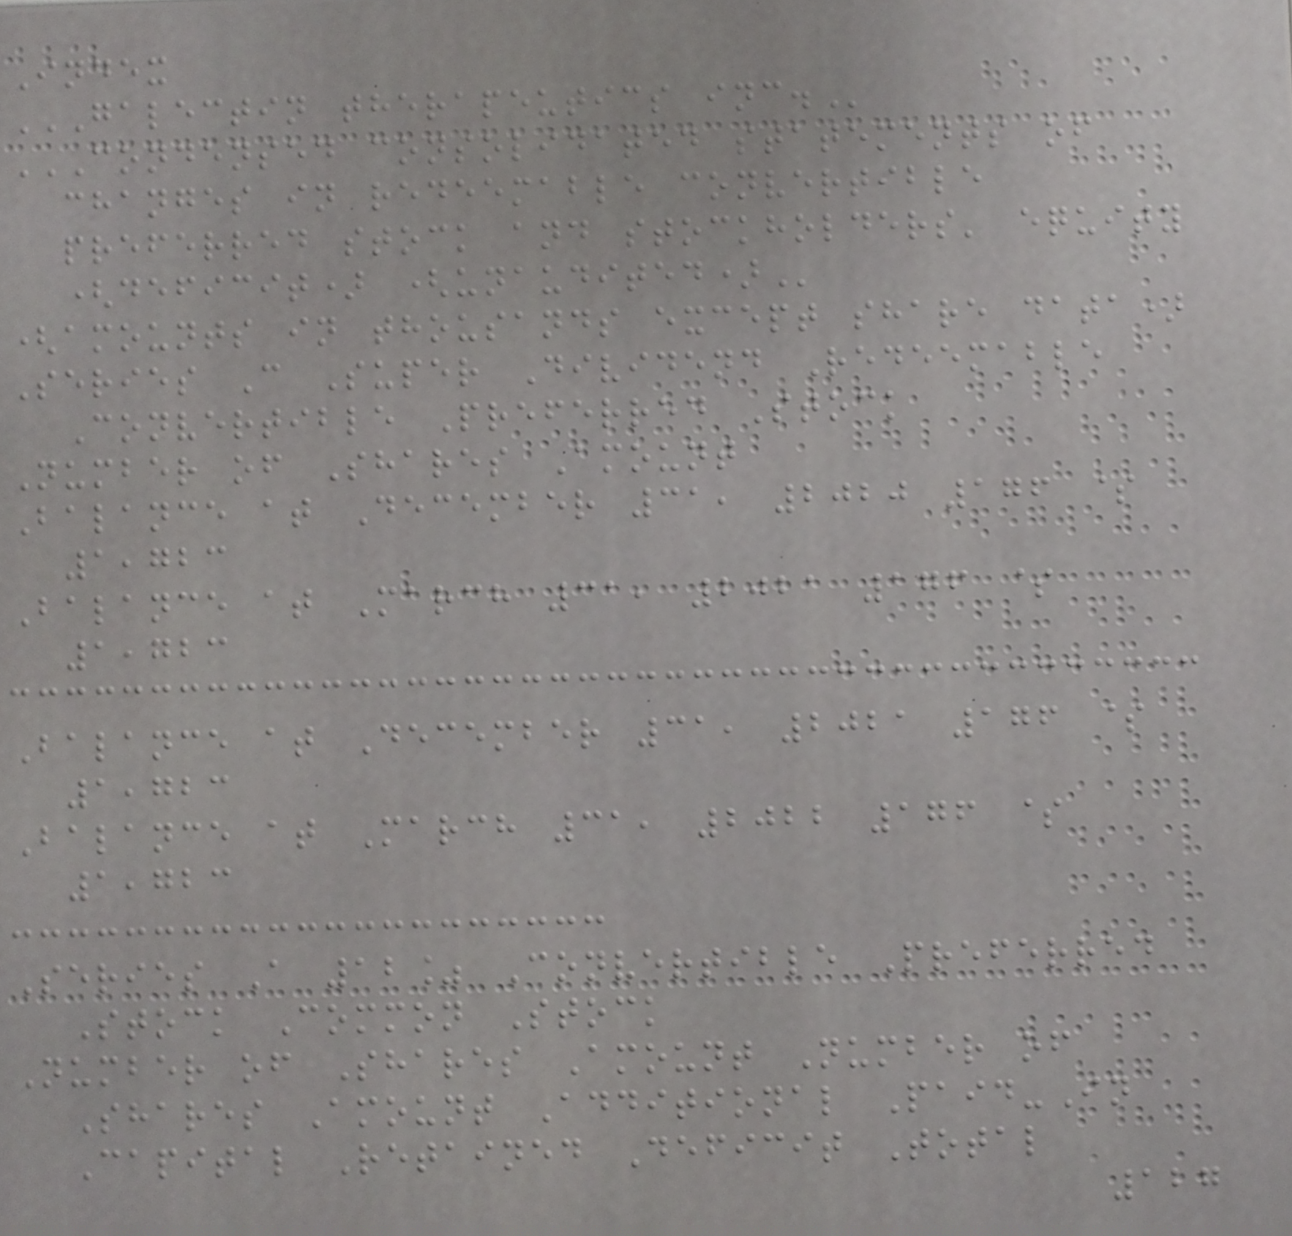Index
GALECTIN THERAPEUTICS INC.
CONDENSED CONSOLIDATED STATEMENTS OF
CHANGES IN REDEEMABLE CONVERTIBLE
PREFERRED STOCK AND STOCKHOLDERS' EQUITY
(DEFICIT) (UNAUDITED)
(amounts in thousands except share data)
Series C Super Dividend Redeemable
Convertible Preferred Stock
Number of Shares Amount
Balance at December 31, 2020 176 $
1,723
Balance at March 31, 2021 176 $
1,723
Balance at December 31, 2021 176 $
1,723
Balance at March 31, 2022 176 $
1,723
Series A 12% Convertible Preferred
Stock Common Stock
Number of Shares Amount Number of
Shares Amount Additional Paid-In
Capital Retained Deficit Total
127
